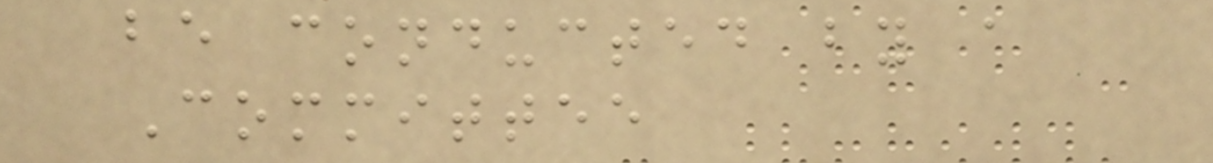be conducted by a
Committee
